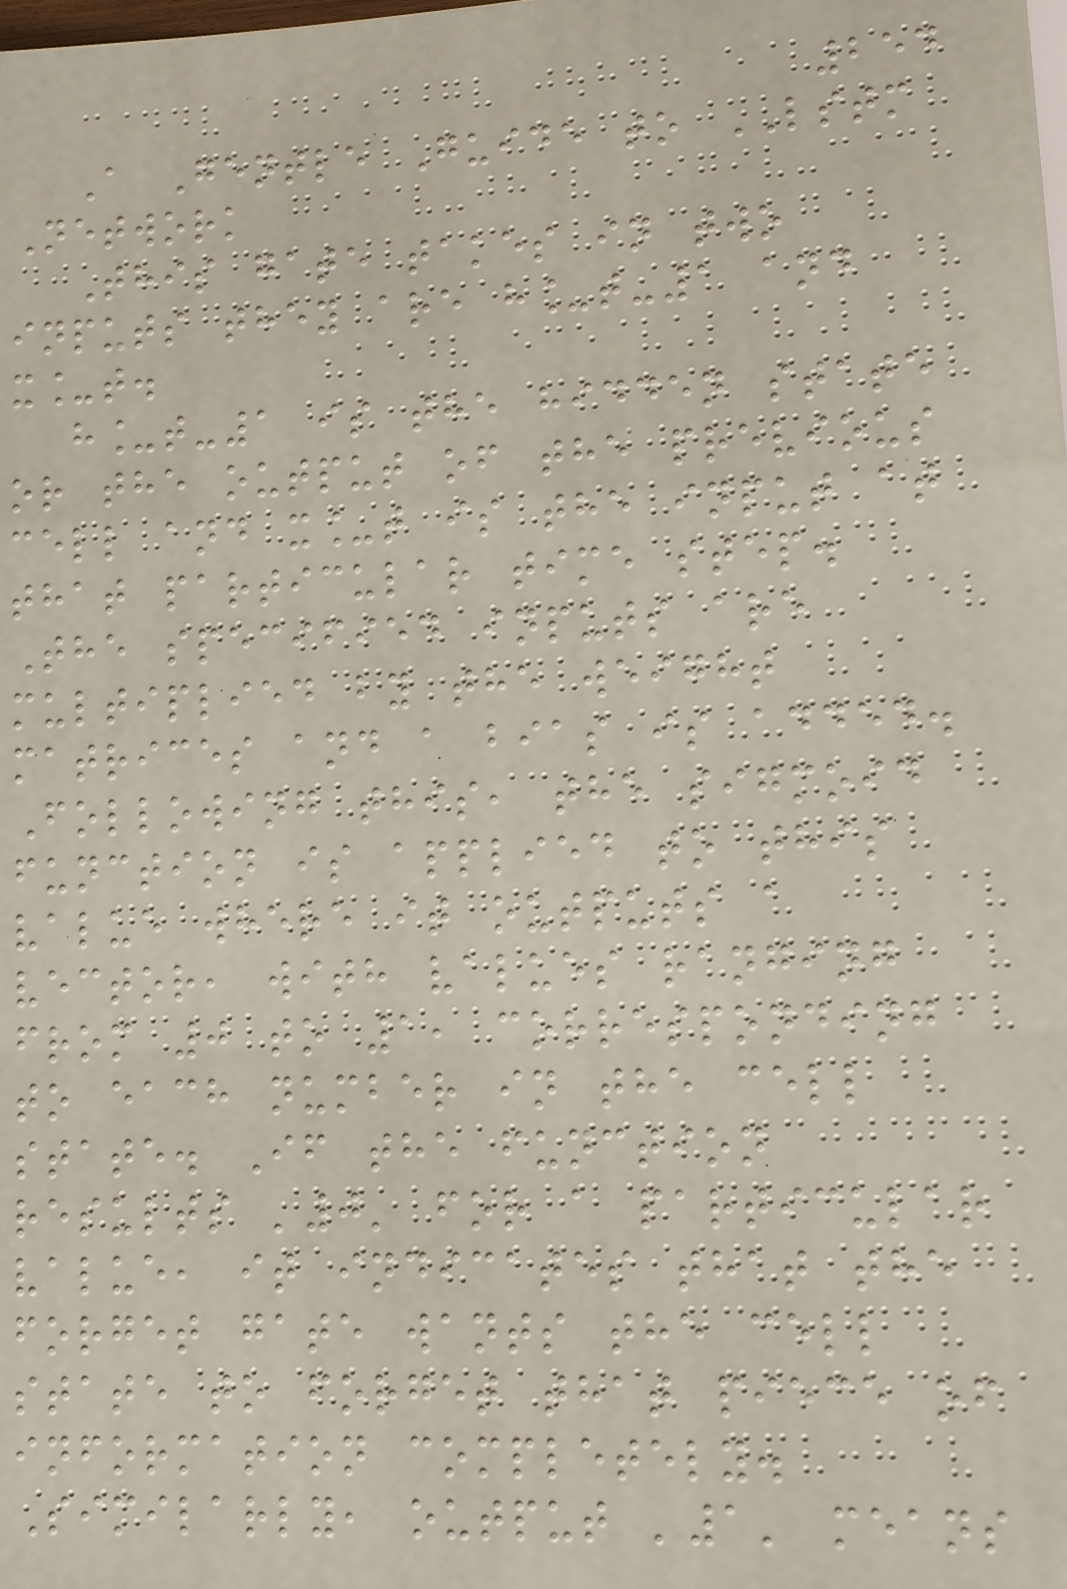254
A Gentle Guide to LSTM
Network
This gate takes in two
inputs they are h_t-1 and
x_t.
h_t-1 is the hidden state
or the output of the previous
cell and x_t is the input at
that particular time step.
The specified inputs are
multiplied by the weight
matrices and a bias is added.
Following this, the sigmoid
function is applied to this
value where it outputs a
vector, with values ranging
from 0 to 1, corresponding
to each number in the cell
state. If the function
results '0' for a particular
value, it indicates that the
forget gate wants the cell
state to forget that piece of
information completely.
Similarly, output '1' means
